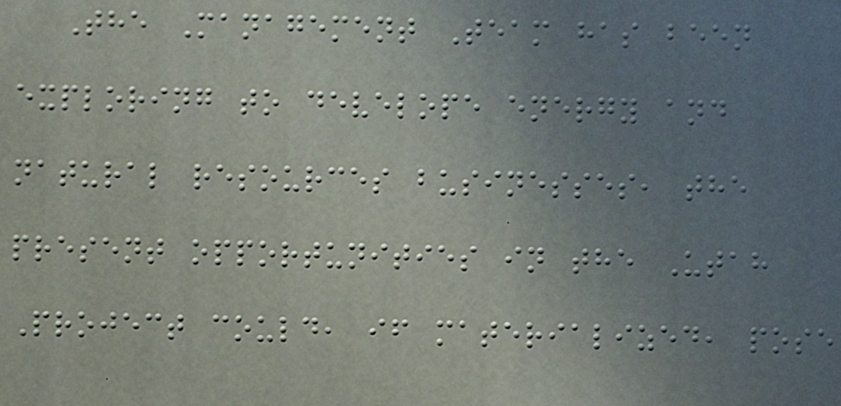The Management Team has been
exploring to develope energy and
natural resources businesses, the
present opportunities in the Utah
Project could, if materialized, pose
